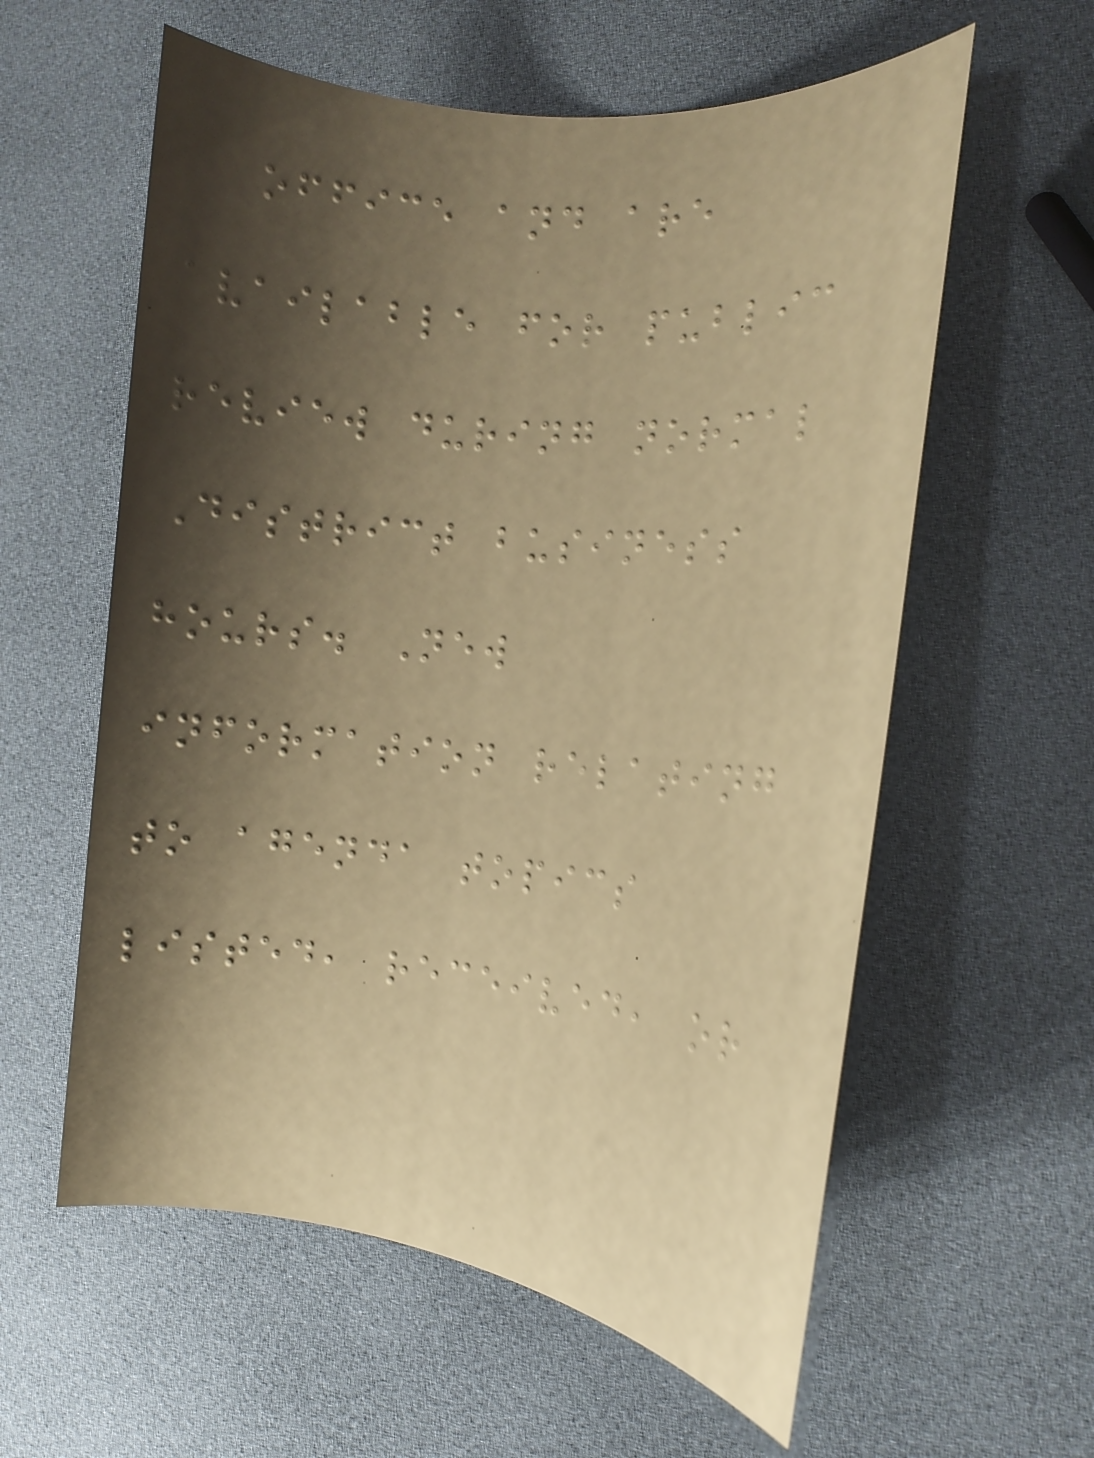office and are
available for public
review during normal
District business
hours. New
information relating
to agenda topics
listed, received, or
